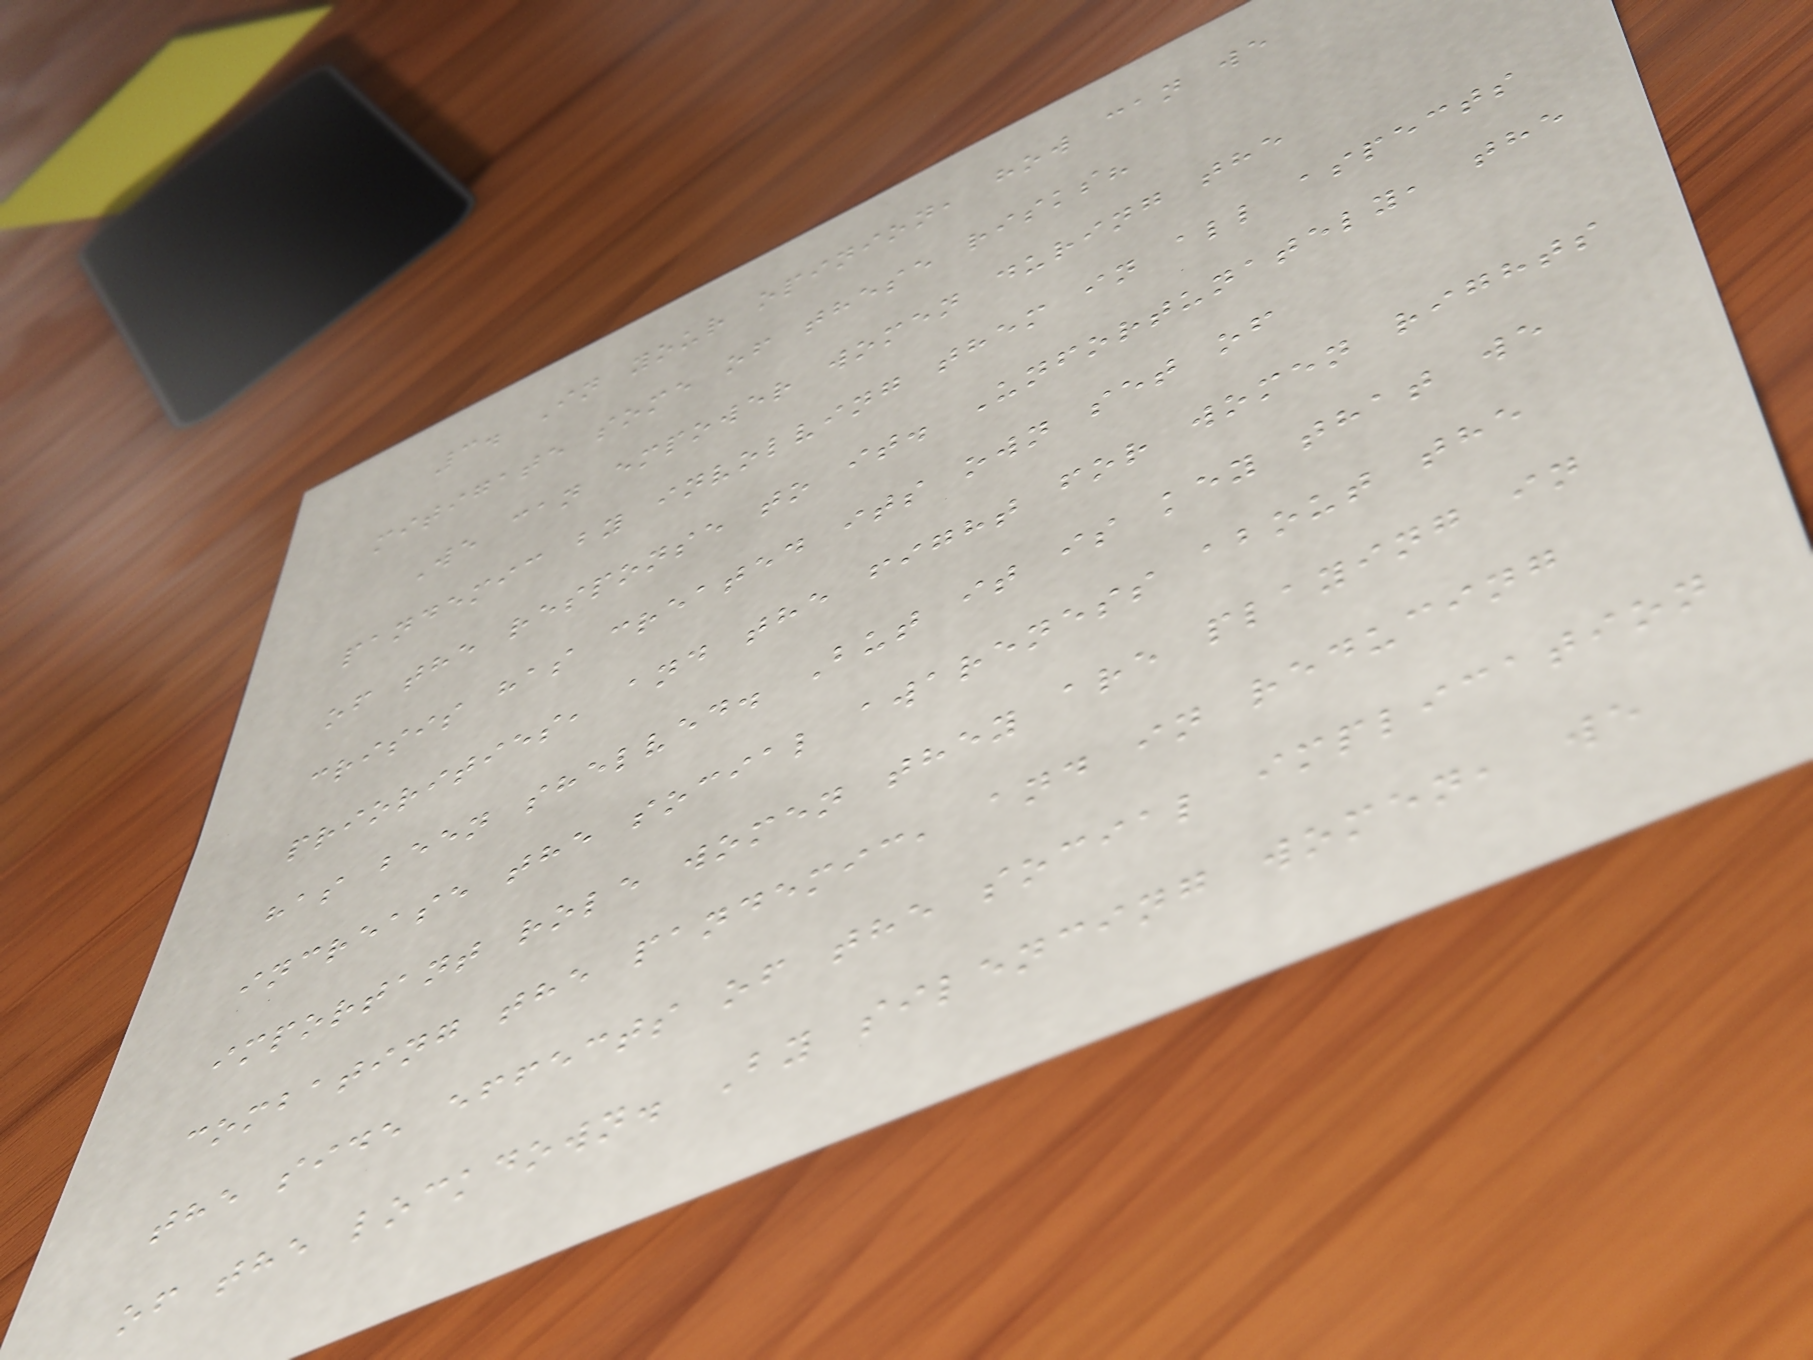3. In your opinion, how can we
mitigate some of these risks?
We can empower women during the
pandemic by involving them in all aspects
of the response to it. Unfortunately, the
crisis has created its own set of
priorities, and the fight for women rights
has been shelved. But it is key that we
increase the social awareness about the
important role women they are playing in
combating the pandemic, and in reducing
the side effects of the social implication
of the lockdown. By silencing women, we
